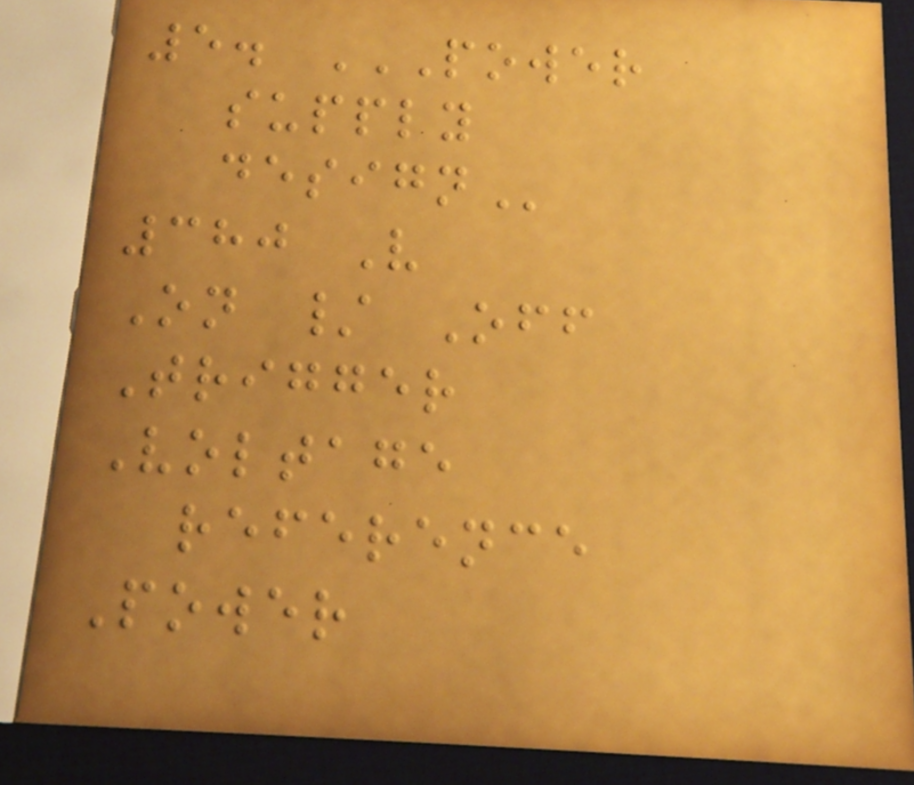5. POWER
SUPPLY
DESIGN
380 V
On / Off
Trigger
Voltage
reference
Power
